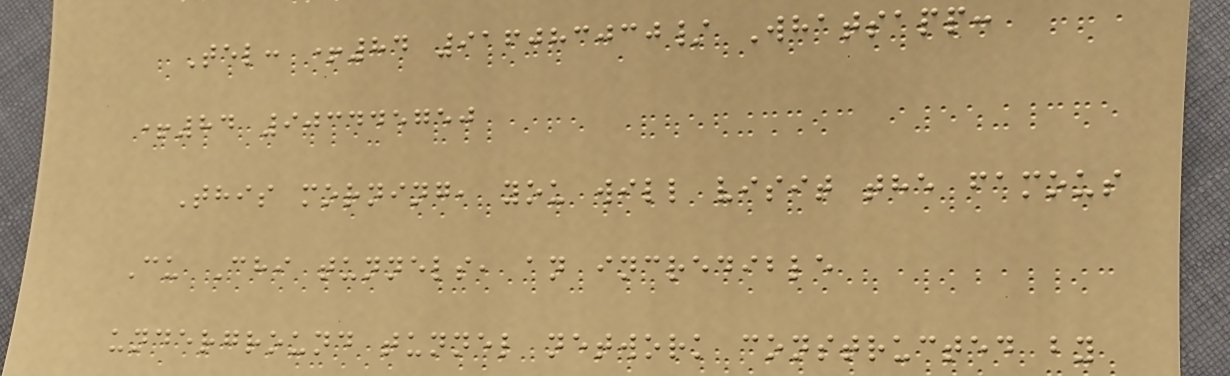Tel: +84 916083030/ Whatsapp:
+84 903445750
This morning, you will visit the famous
Cu Chi tunnels, an incredible
underground tunnel network constructed by
